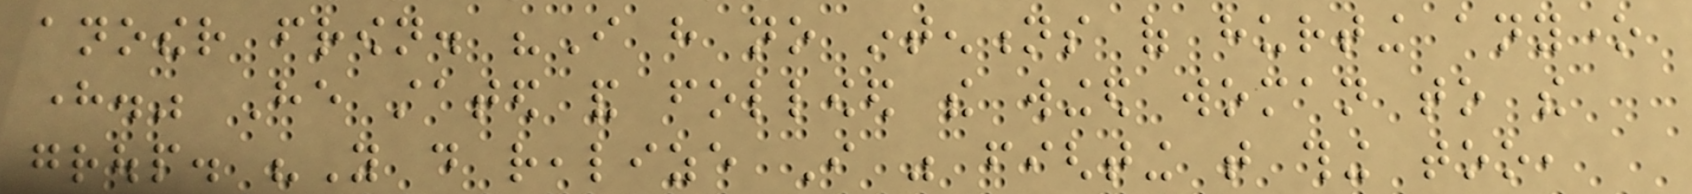another frown. "I have no intentions of hurting anyone
here." He stated and followed the winged woman to the
group. "You do realize I was fighting that thing too,
